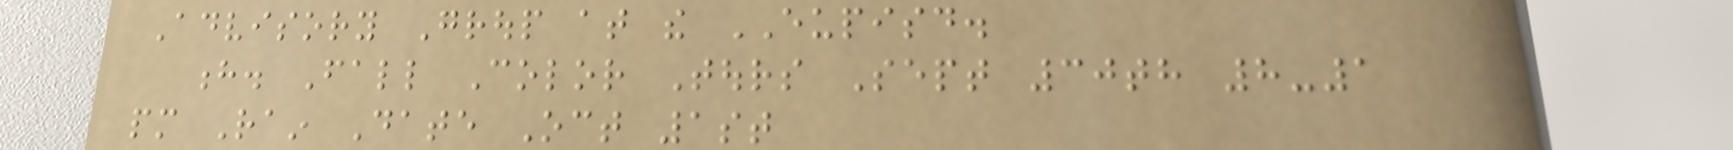Advisory Group at the EUPISD.
h. Fall Color Tours Sept 30th 8-1
pm Rain Date Oct 1st
